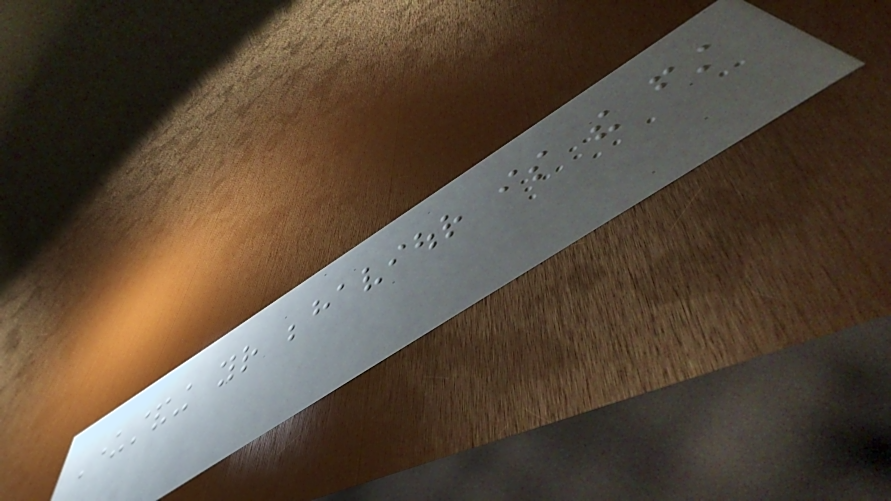Understanding your behaviour is the first
